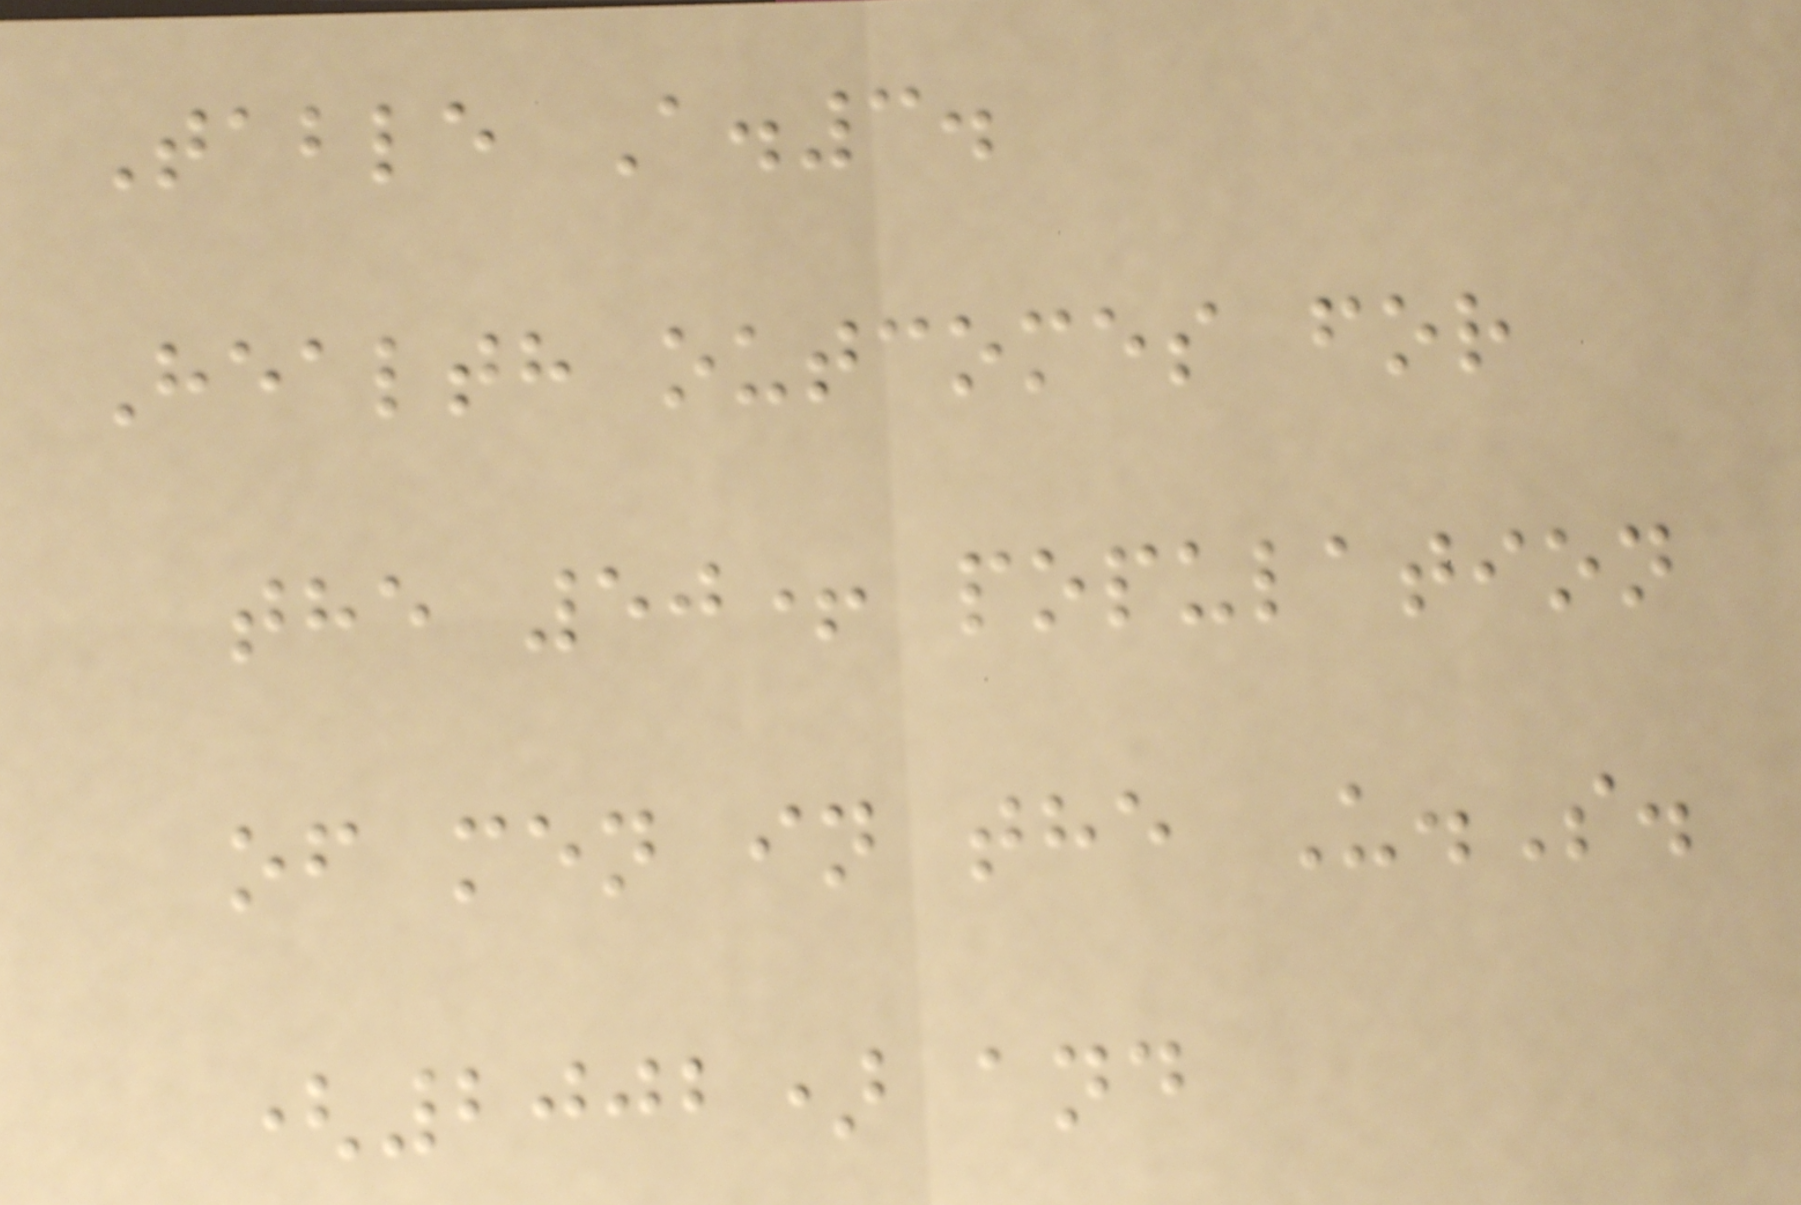Table A.3.
Health outcomes for
the 50+ population
of men in the U.S.
(2002) and
